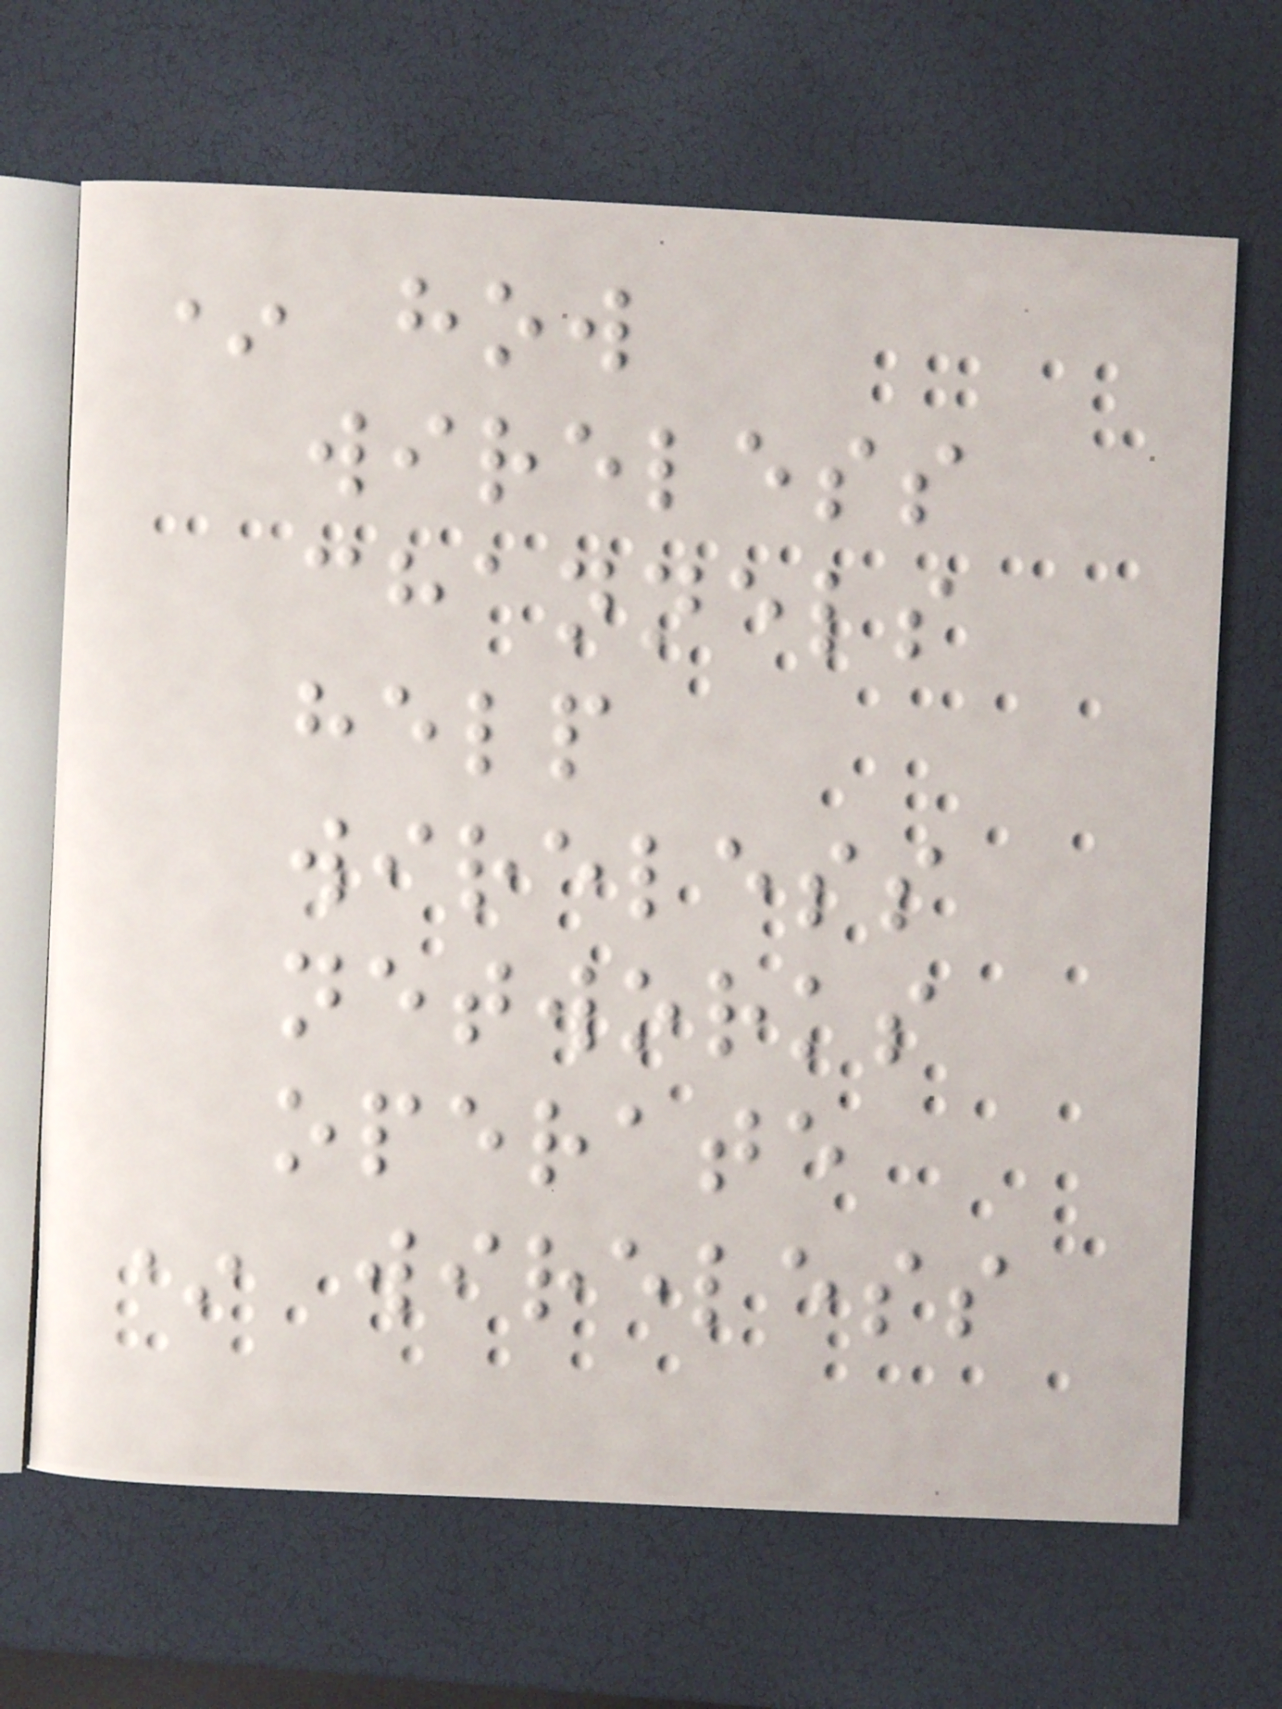* how
wireless
channels
help
wireless
networks
operate
* wireless
